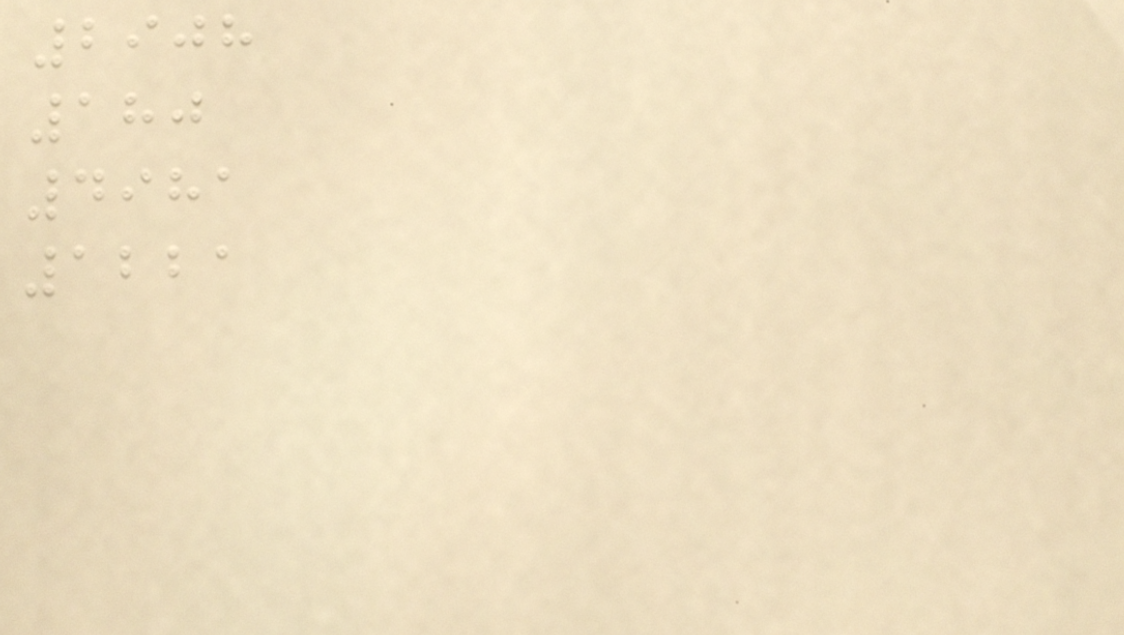2908
180
4981
1221
